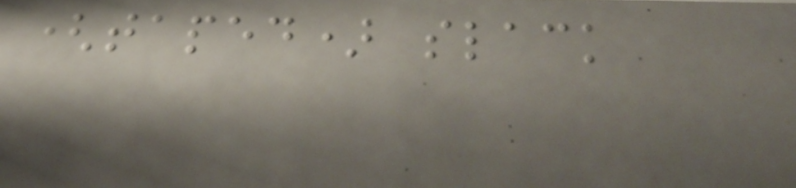(taped) slack
